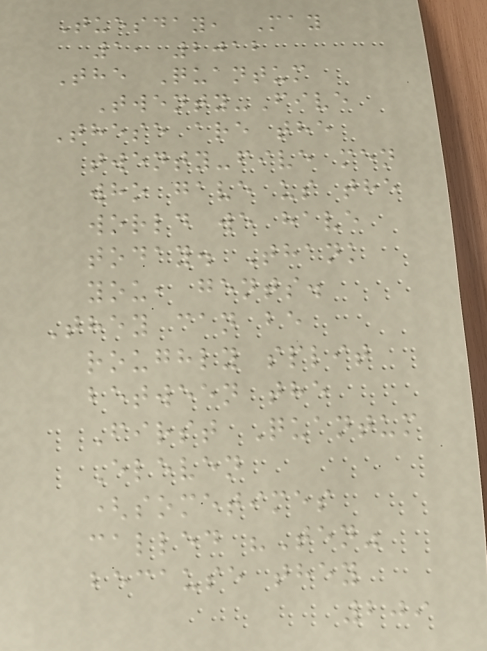Tuesday, May
1, 2012
The Quantum
Twenty-Five
These are the
twenty-five men
who gave us the
world we have
today. Thank
you, gents.
They can be
roughly split
between the
First Quantum
Eleven
(sometimes
called "Ten"
because they
209
